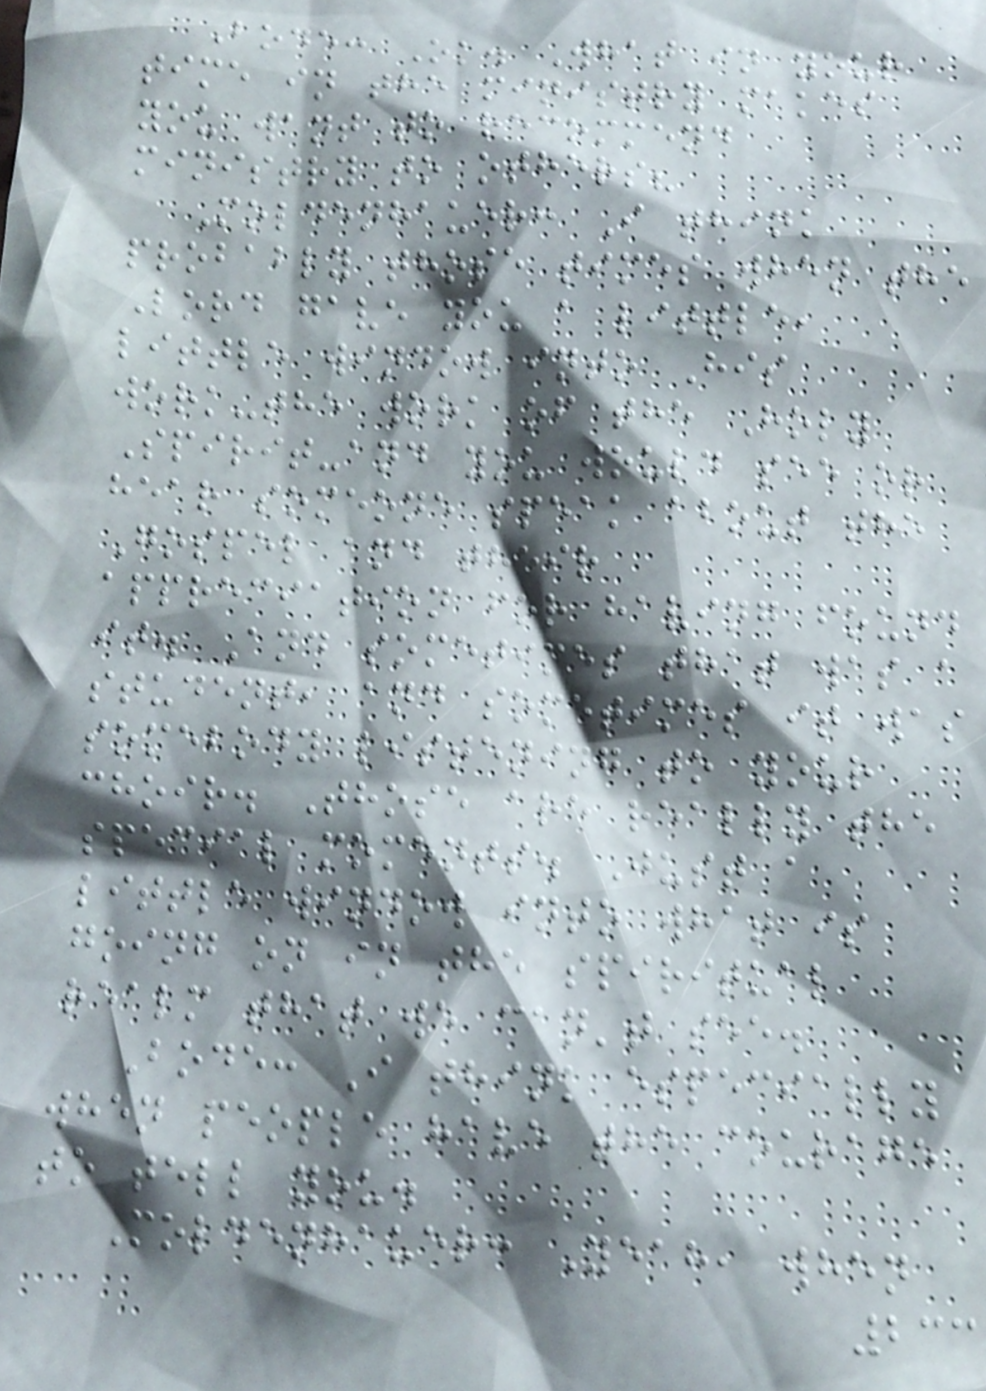Bode: Ok. What in your
time in the ministry makes
you want to recommend
ministry to others?
Moldenhauer: I think
probably those times when the
Lord gave you a little,
little window into His
work-the work of the Holy
Spirit-and you would see or
hear someone speak about the
Gospel and their
appreciation for having found
it. And sometimes that was a
student, and sometimes it was
somebody listening to your
choir. Those are really the
special moments. Just a
little window into what is
going on in the spiritual
realm that we can't see.
Bode: I think especially
when people have the courage
to tell you.
Moldenhauer: Yeah, when
233
